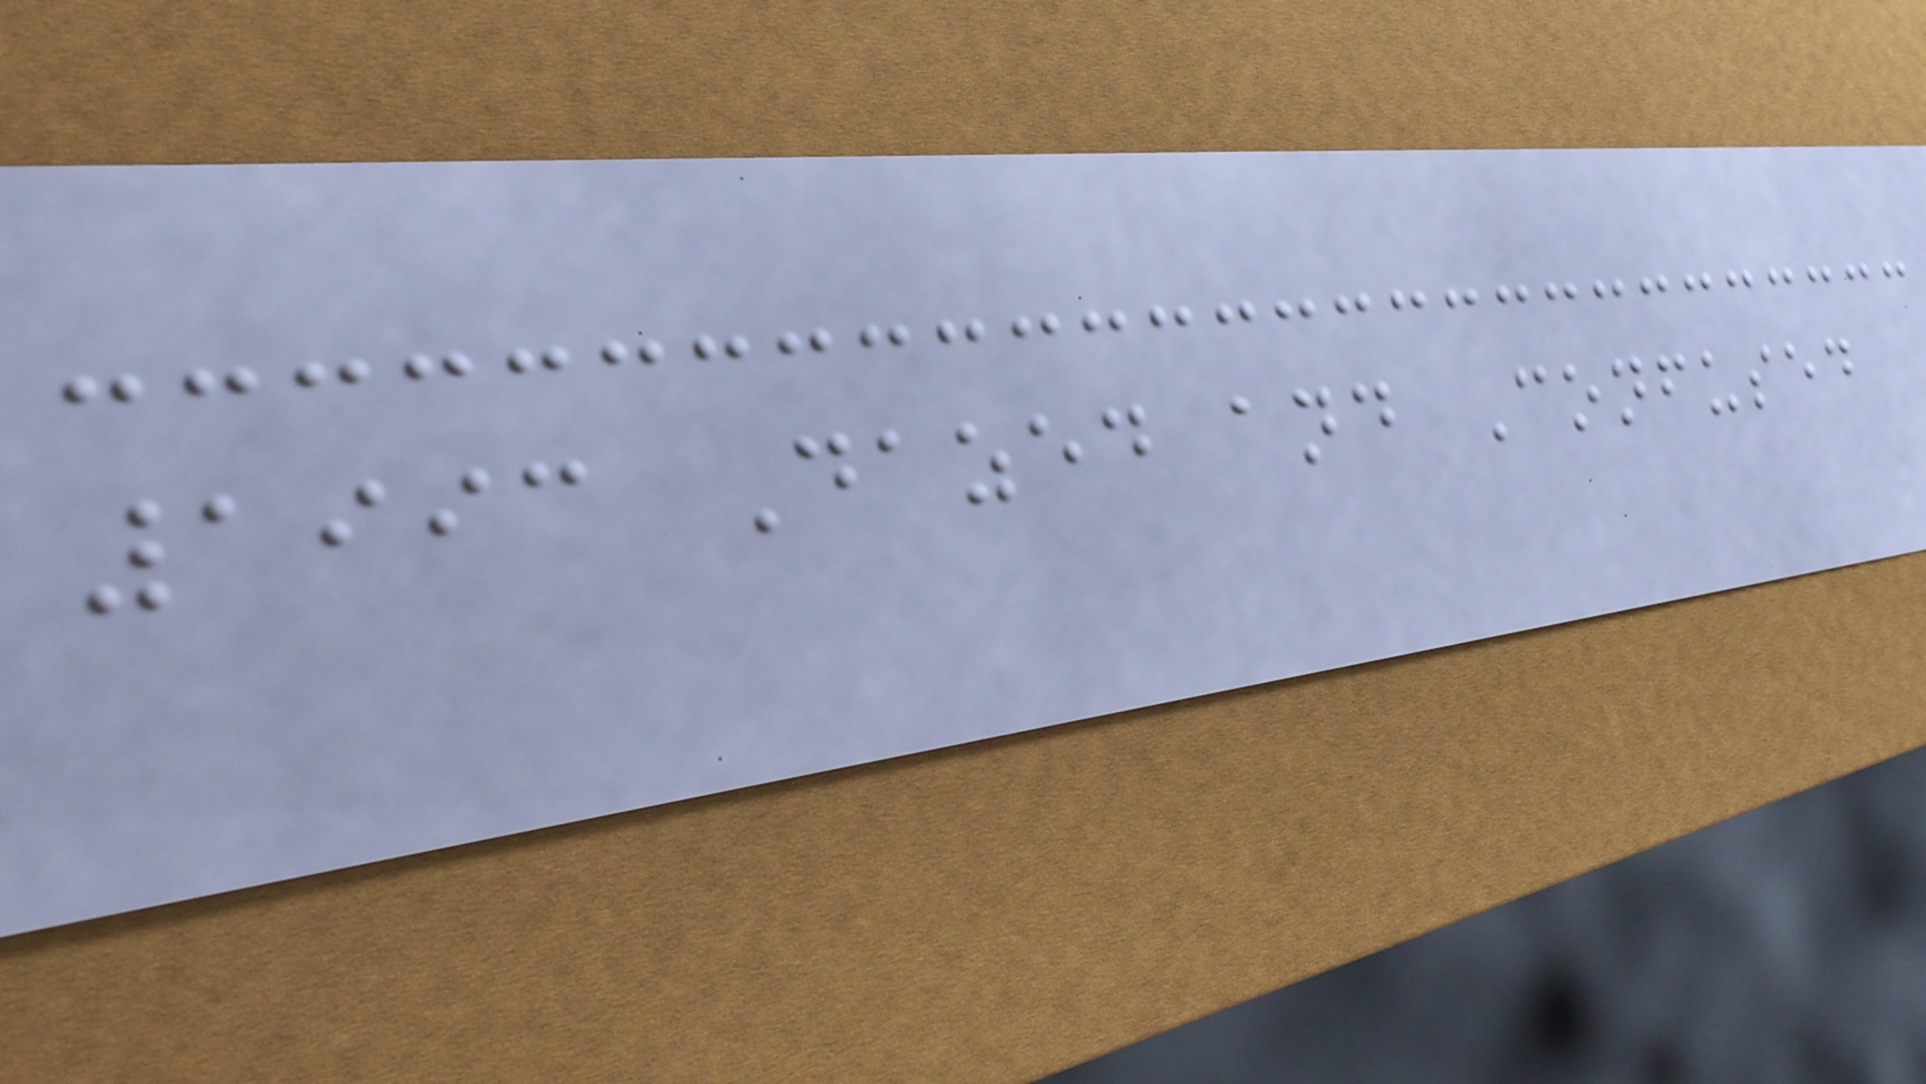1993 Dazed and Confused
